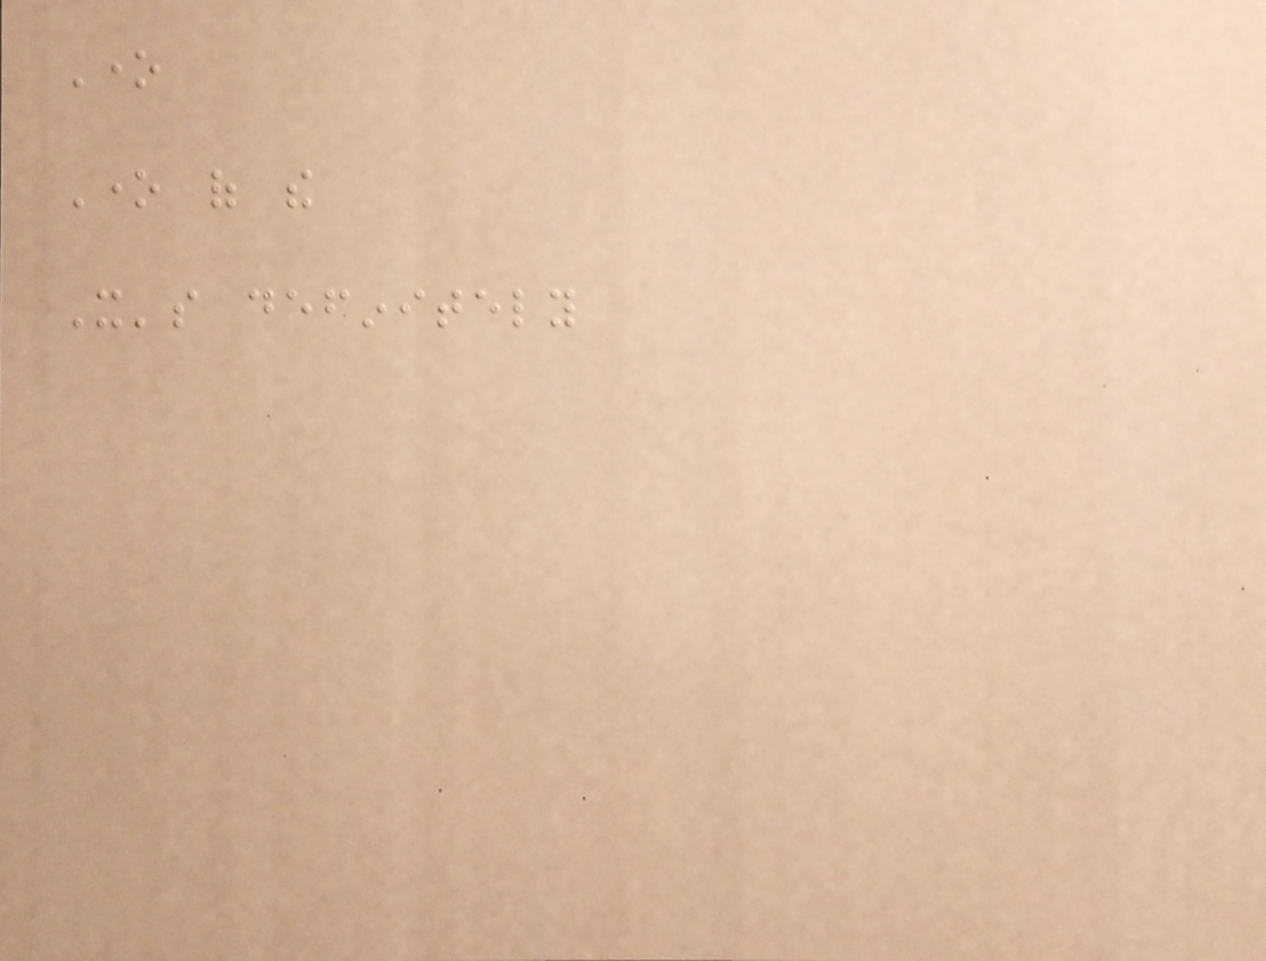One
One of the
It's definitely
